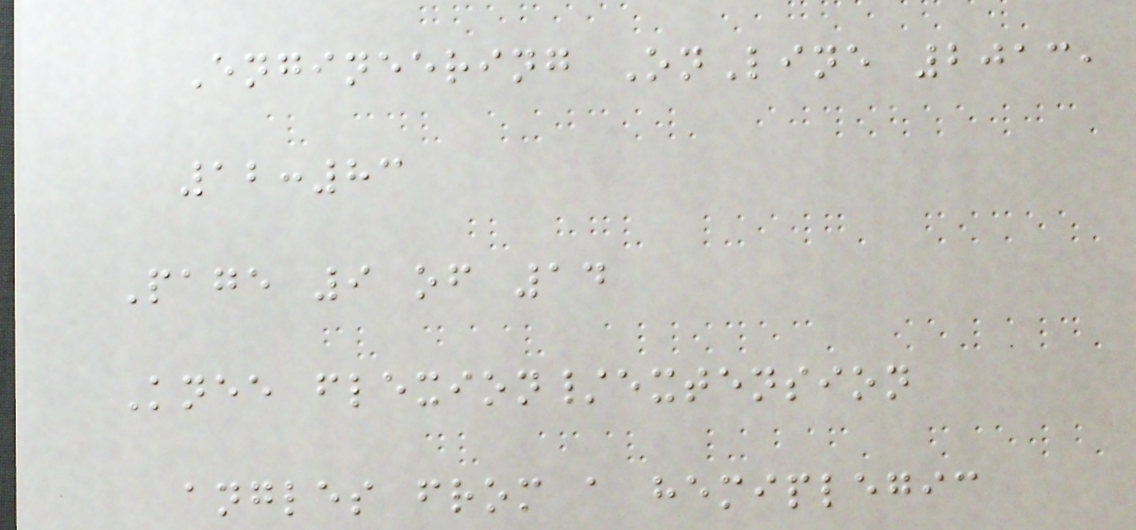Engineering OnLine 2013,
12:83
Page 9 of 14
Knee flexion/extension
angles from a hemiplegic
